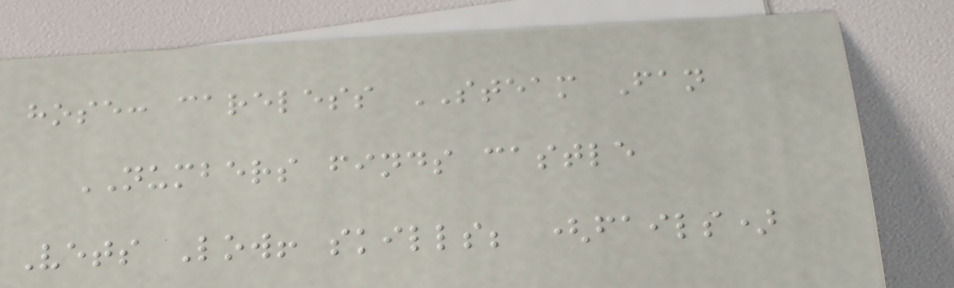hose: careless STEAM Fan
NUMBERS finds castle
Vets Low! skills; (fails)
